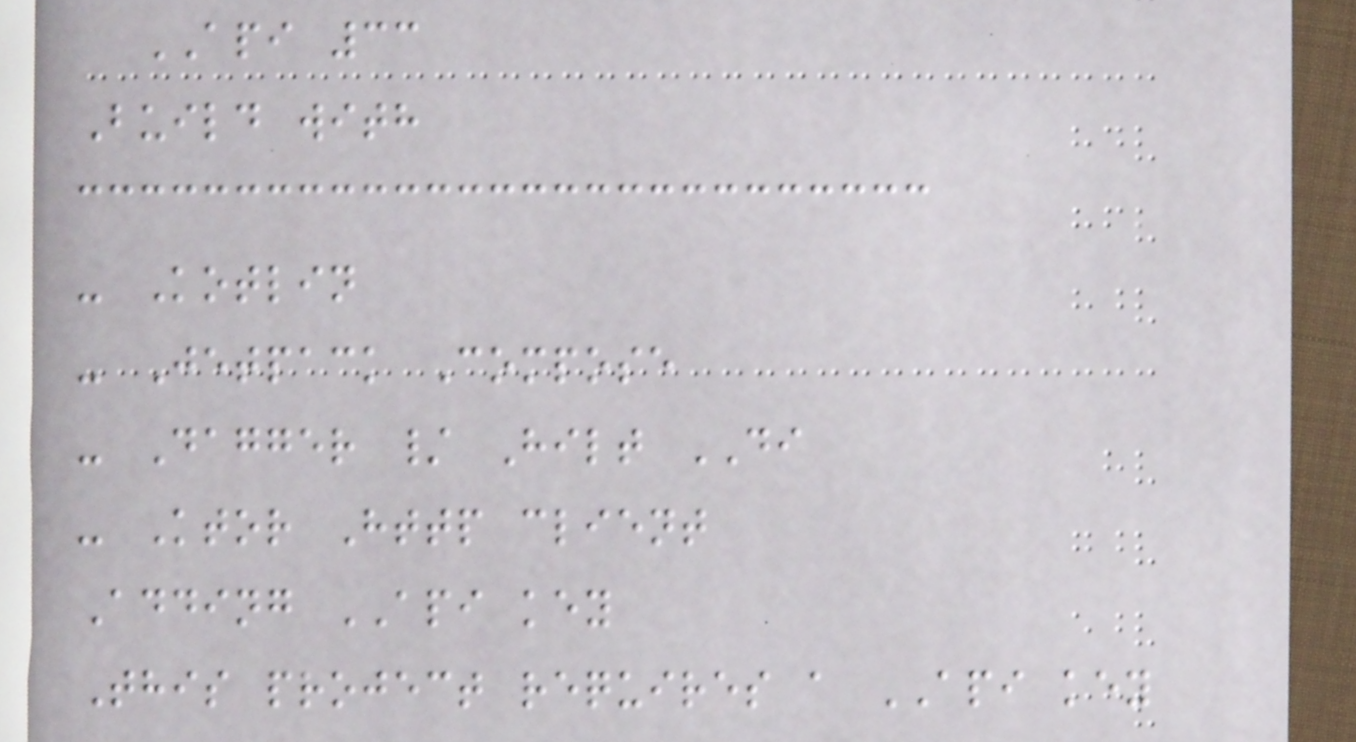API 33
Build with
- Kotlin
- Jetpack Compose
- Dagger / Hilt DI
- Ktor Http client
Adding API key
This project requires a API key
